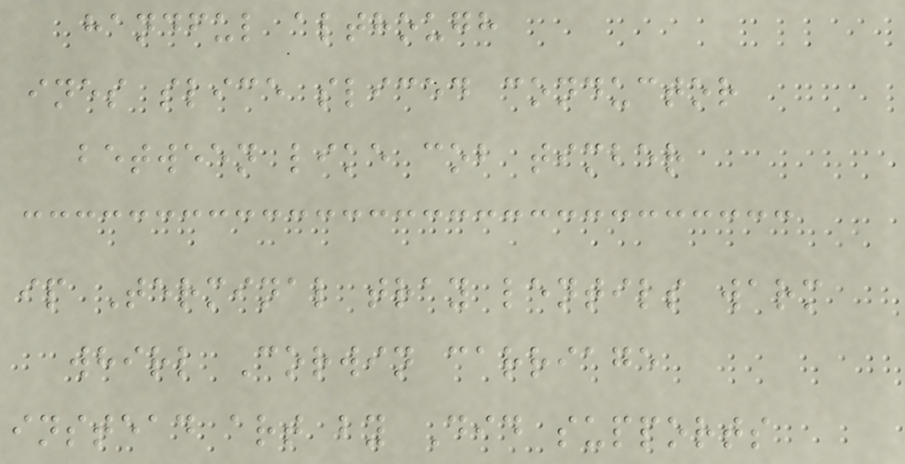handful although
ines slice sliced conductor
between like cob timber
ip Terminal tray lentils warm
whirl Corwin carriage
instead art by Did supports
